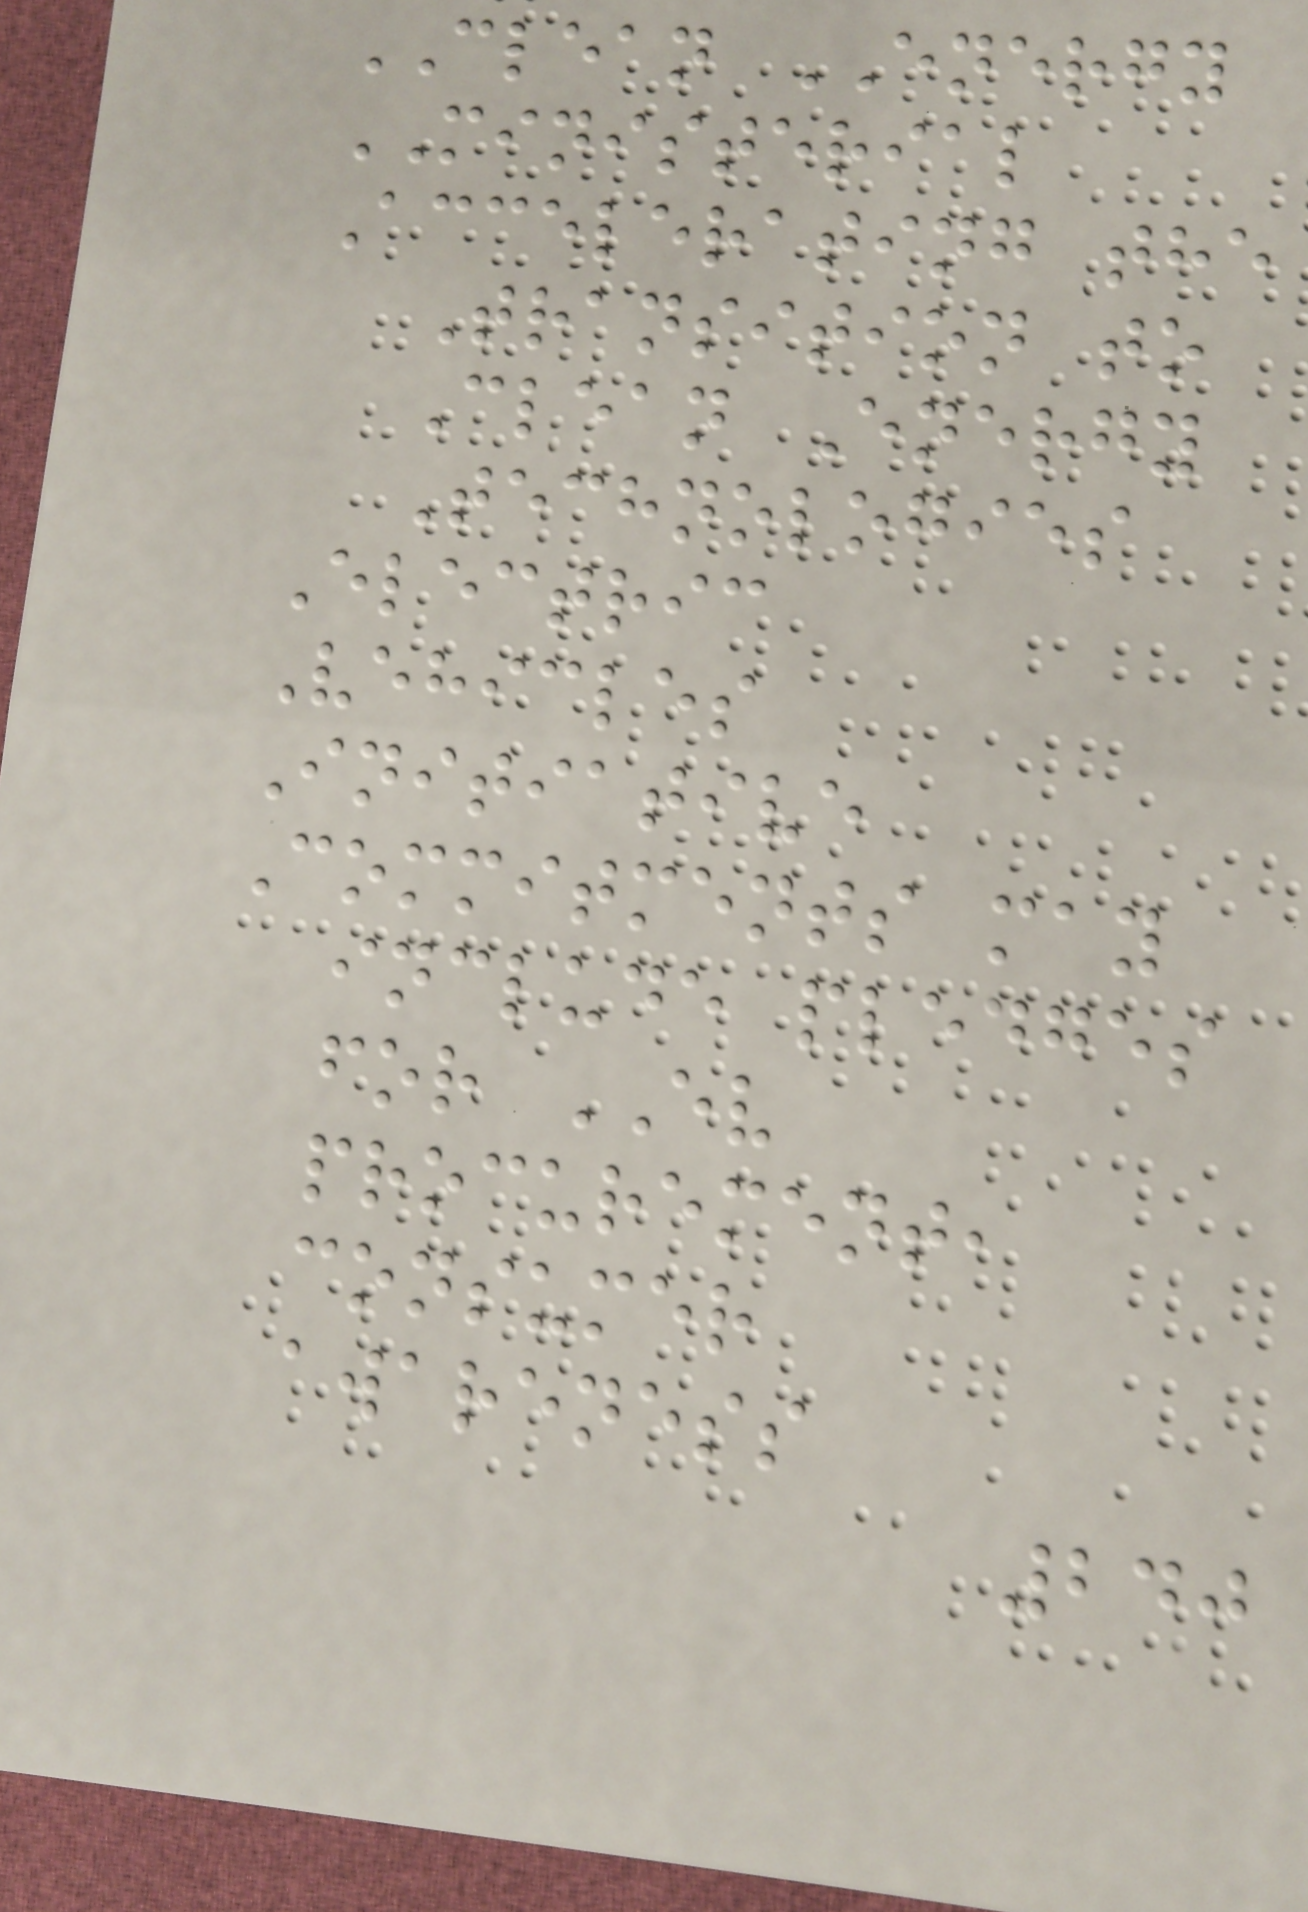CLEAN ENERGY
MINISTERIAL
Accelerating the
Transition to
Clean Energy
Technologies
Electric
Vehicles
Initiative
Commitments may
include pledges
for EV
procurement,
consumer
awareness
240
